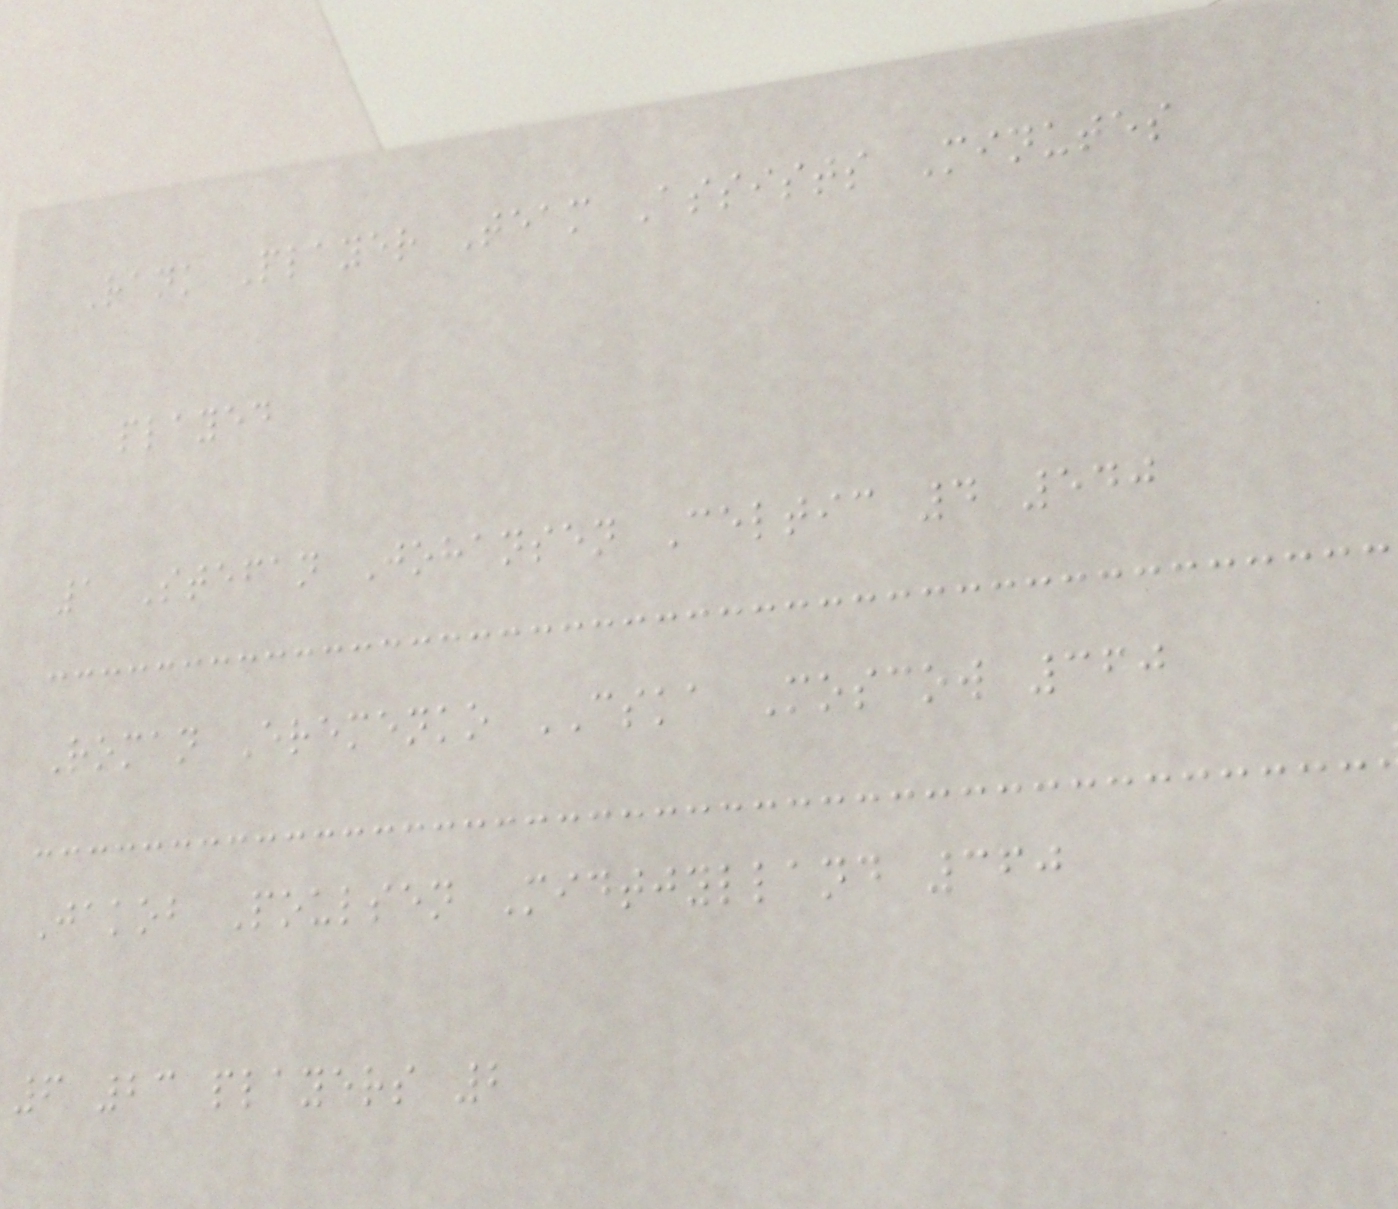Rank Player Team Assists Minutes
played
1 Stefan Johansen Celtic 4 540
Roman Eremenko CSKA Moscow 360
Jakob Poulsen Midtjylland 360
6 23 players 2
